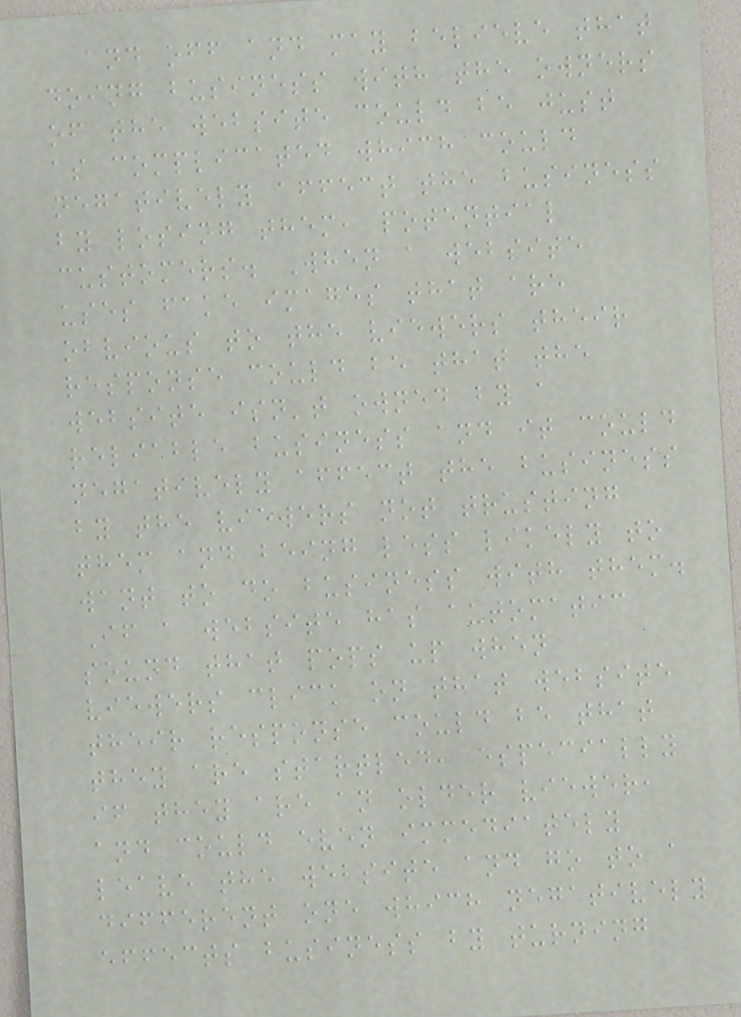and off and may believe that
doing business with the owners
of the website could be just
as complicated which could
negatively affect the business
by losing them, potential
customers. When a website
uses fake images that are
obvious to the viewers their
response could be that the
website isn't owned by a
reliable business and it could
negatively affect the business
by the viewers not trusting
them and being less likely to
want to do business with them.
If a website has automatic
sound that pops up when
viewers click on that website
their response could be that
they are startled, especially
if they are an older viewer,
and could even immediately
leave the website and go to a
different one which negatively
effects business by turning
